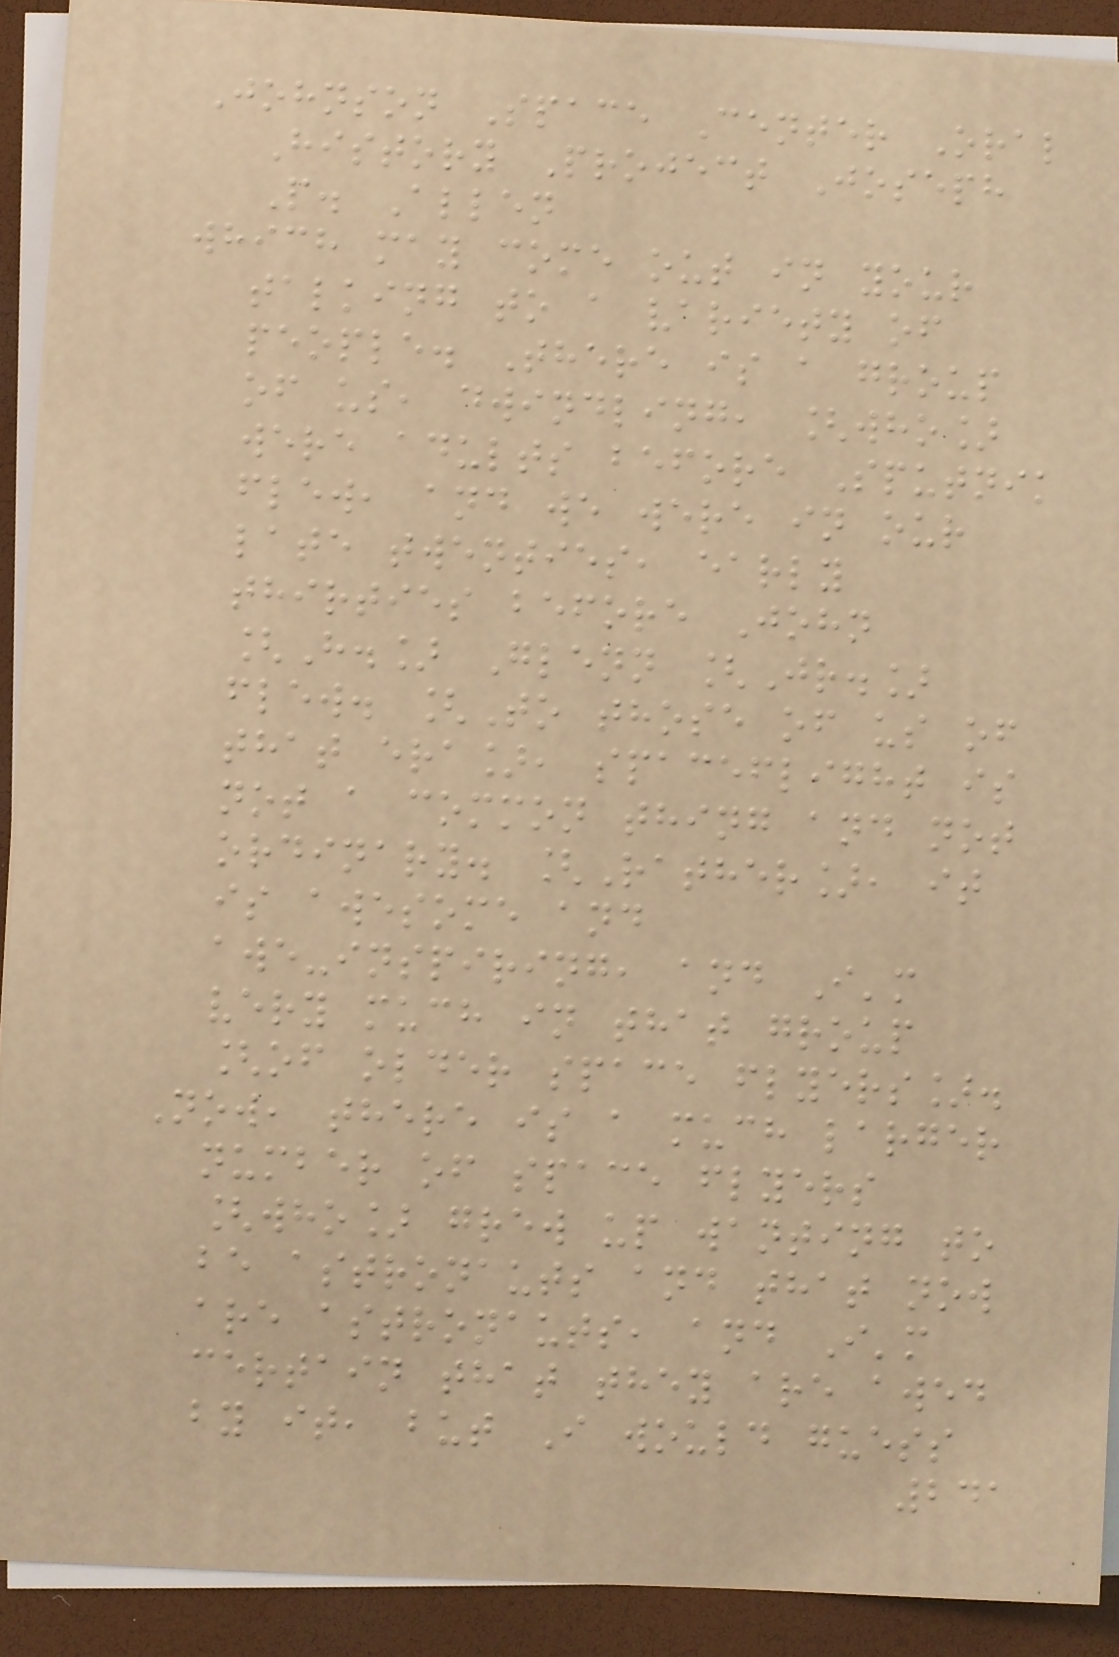Johnson Space Center Oral
History Project Joseph
P. Allen
which may come out in your
talking to a variety of
people. There is a group
of us, dwindling, [who]
were adults before Sputnik
flew, and we were in our
late twenties, early
thirties before John
[H.] Glenn [Jr.]
flew. [To those of us of
that era], spaceflight is
not a common thing and not
ordinary. [Rather], it
is awesome and
awe-inspiring, and I'm
very much in that group
[of older space flyers].
Now, there is a much larger
number of space flyers
[who] grew up wanting to
be astronauts and that now
are astronauts, and I'm
certain that they are awed
by it, but I would guess
241
